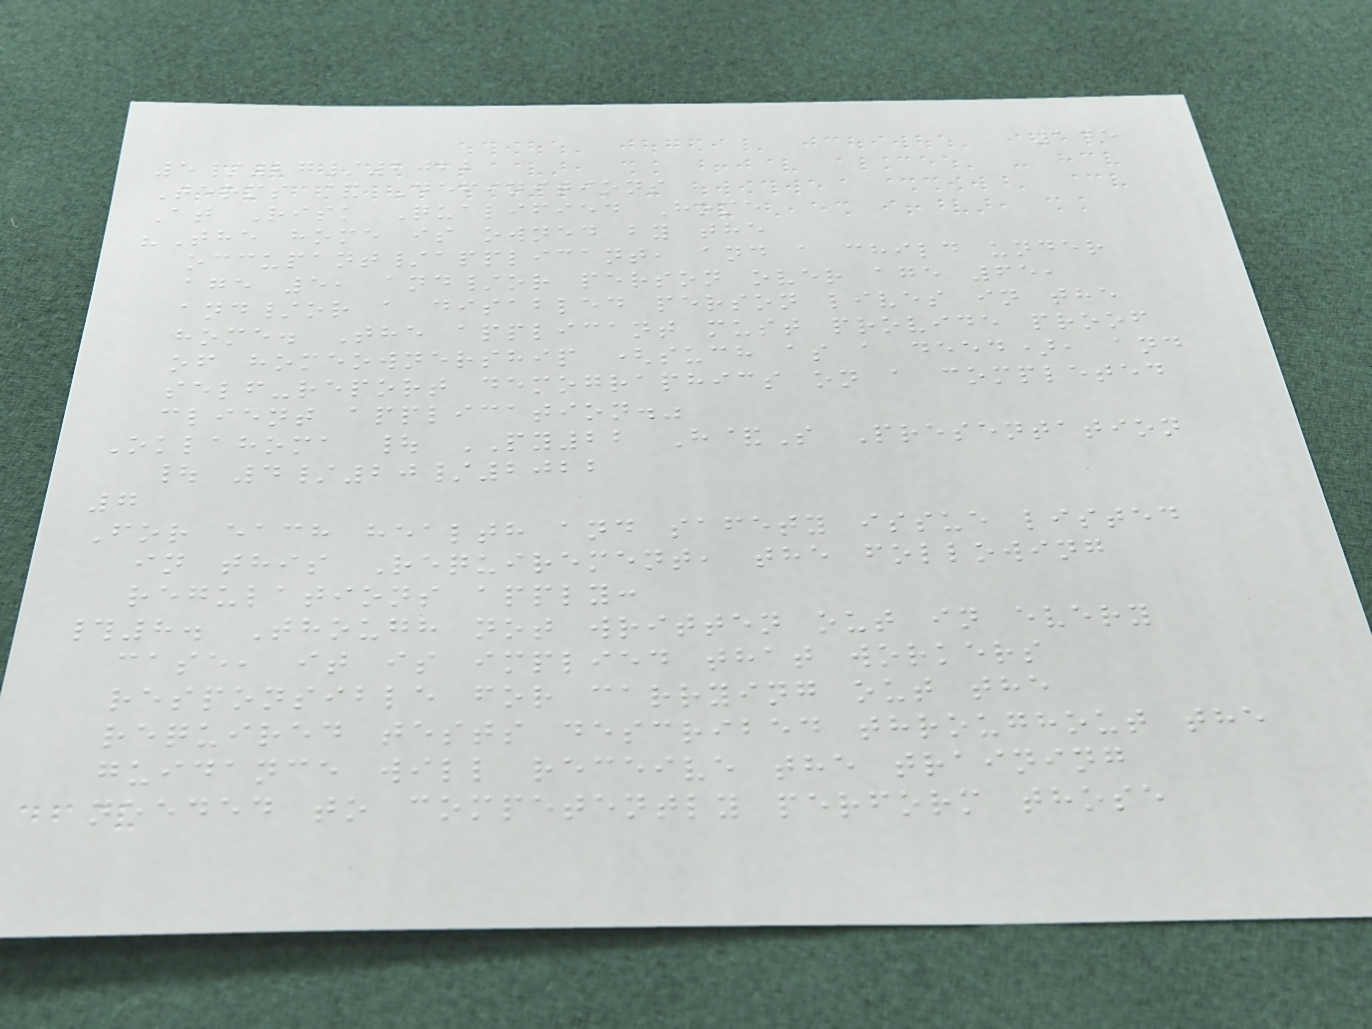145
5/27/2022
Terms & Definitions
At Risk Qualified Home
"The home is owned by the
occupant/applicant, and a child under
age 5, and/or person over age 65,
and/or a disabled person lives in the
home. The applicant must provide proof
of homeownership (such as a deed), and
self-report demographics on a completed
client application."
Oklahoma | PY22 H&S Presentation
| 4/20/2022
7
For each health and safety issue listed
in this Requirement, the following
regulations apply:
#8. Though not written out in every
case, it is implied that workers
responsible for carrying out the
required tests described throughout the
guidance will receive the training
needed to competently perform those
